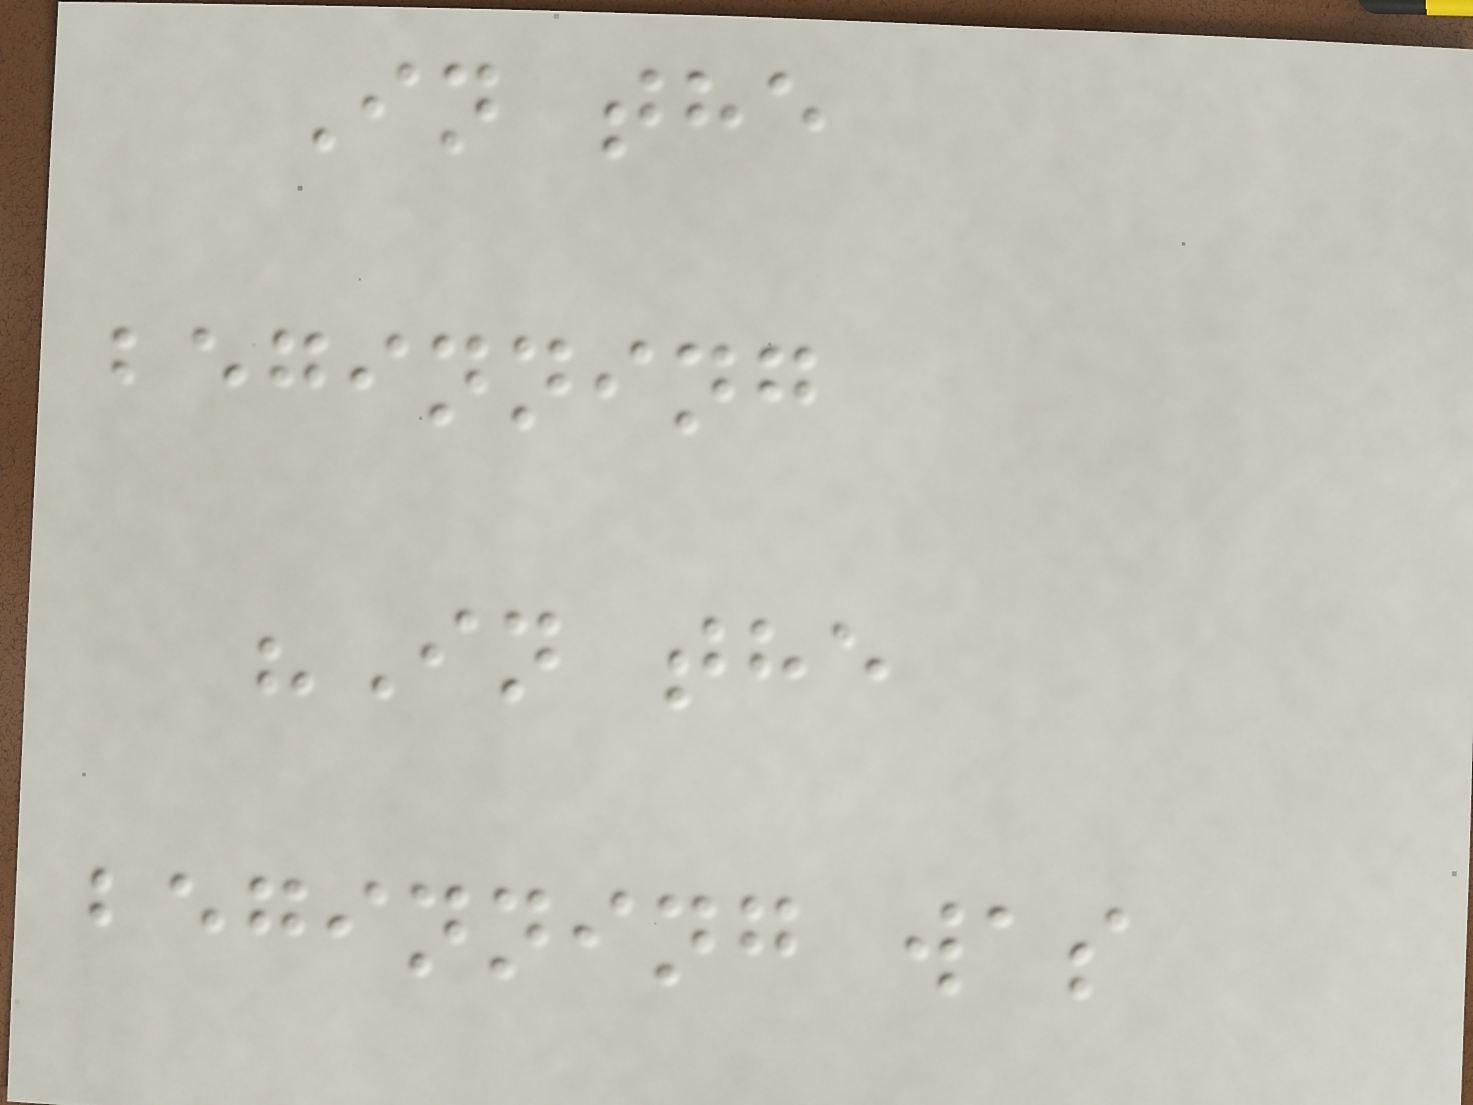In the
beginning
"In the
beginning was
